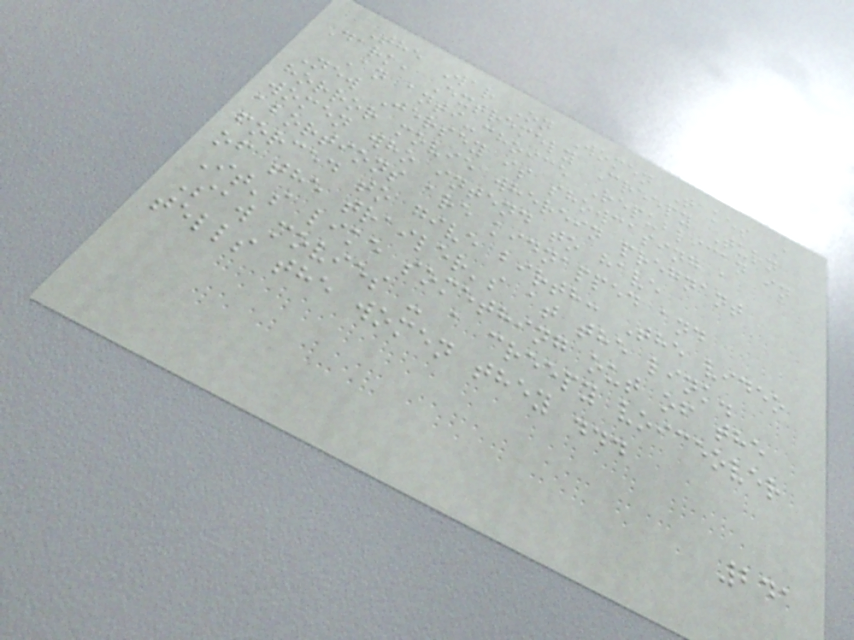The War On Women Takes A
Dark, Extremely Creepy Turn
An anti-choice Republican in
New Jersey is showcasing a
horror movie wherein pregnant
women who intend to have
abortions are kidnapped and
forced to give birth: The video
of the trailer's at the link.
It's like something out of the
Saw movies - a creepy voiceover
tells the women they ...
241
